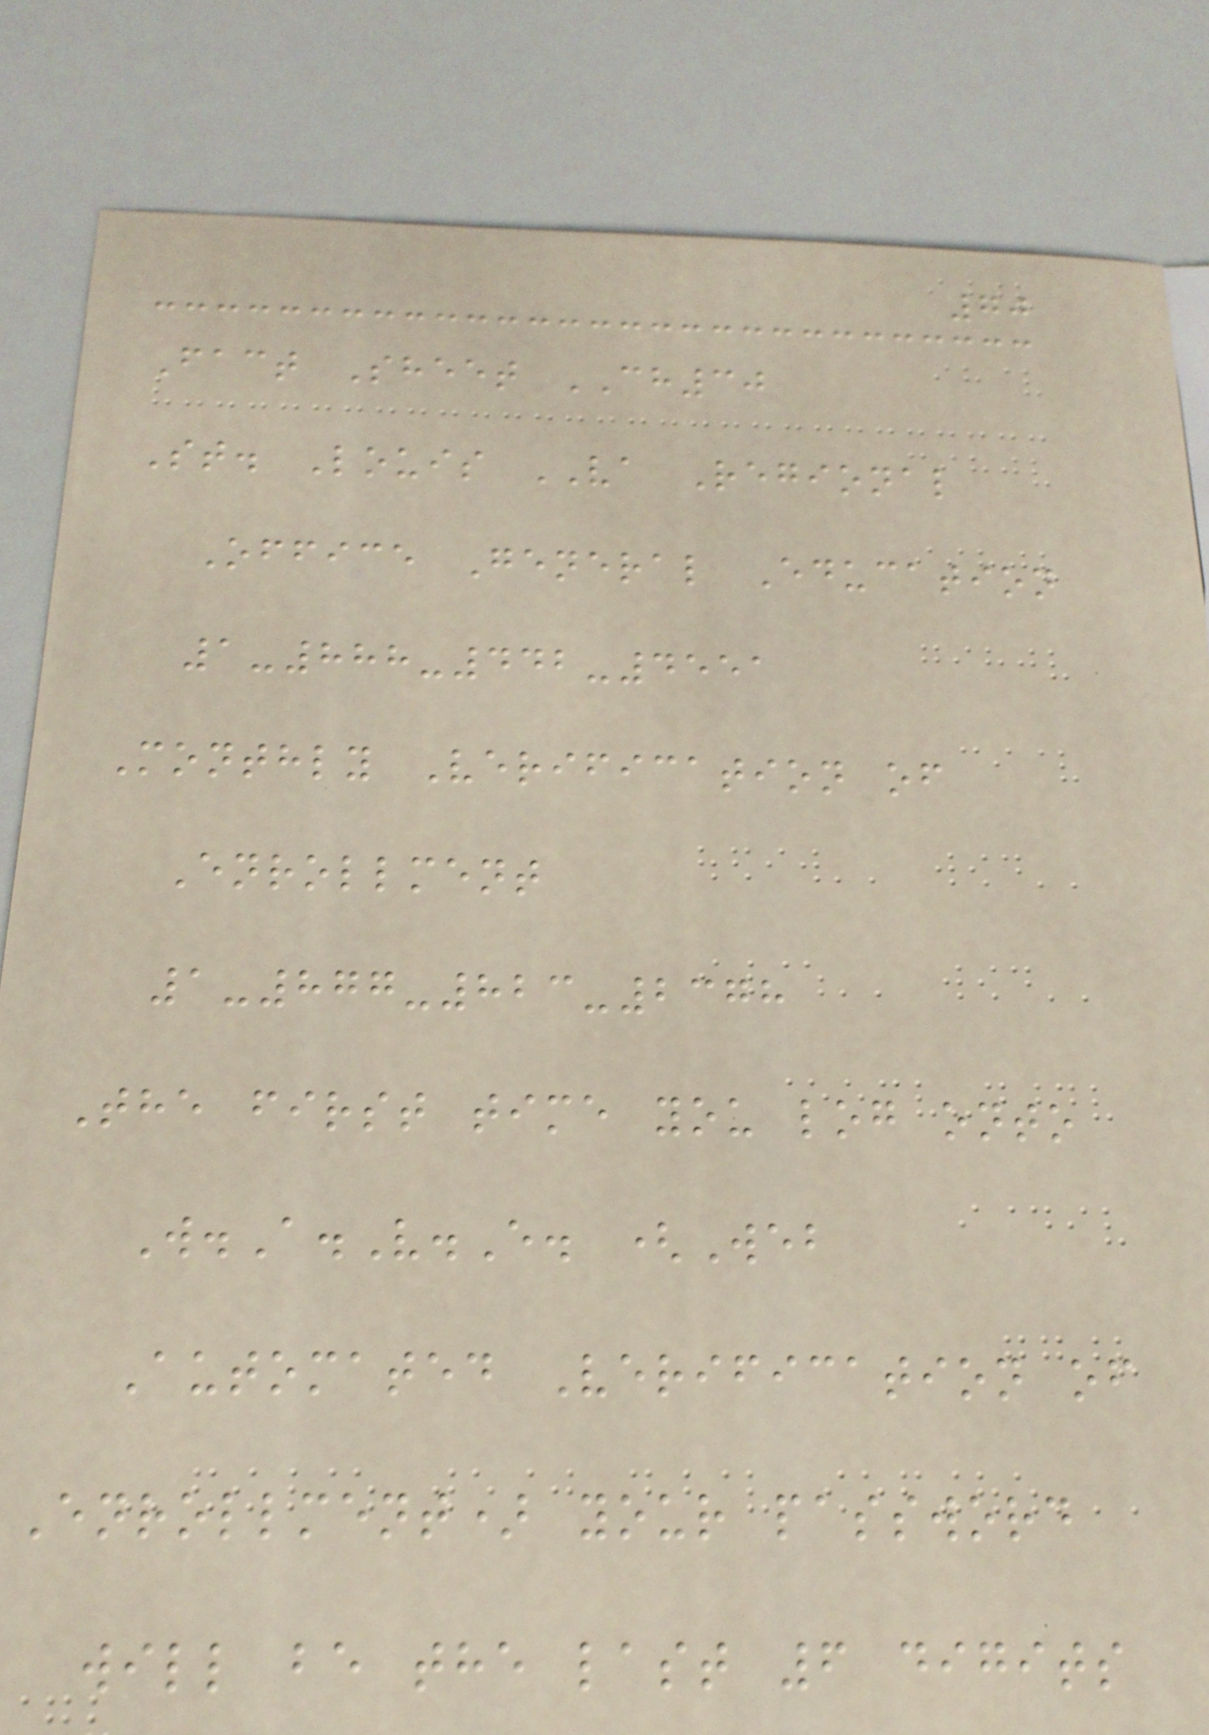70
Fact Sheet CH30
St. Louis VA Regional
Office General Education
1-888-442-4551
Monthly Verification of
Enrollment
1-877-823-2378
The first time you log onto
W.A.V.E. (Web
Automated Verification of
Enrollment) your password
will be the last 6 digits
